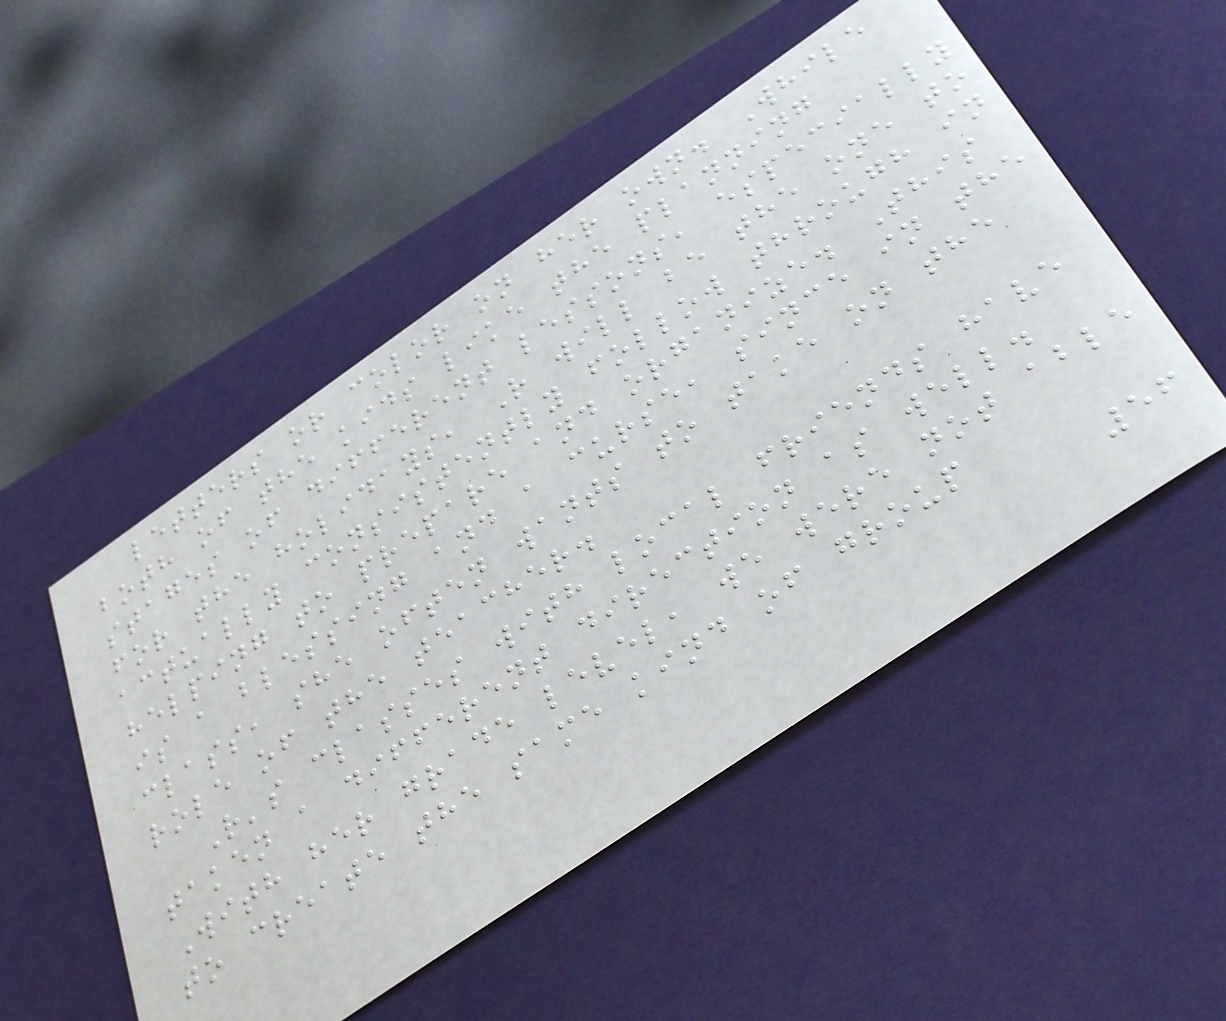letters or color on her own. While
both of the kids like the planning
stages of different lessons, especially
for the holidays, R will be the one to
actually consistently follow through in
helping to prepare and organize. This
is a blessing and a curse, since in the
class, she often wants to take on the
role of the teacher.
R's classes with local friends have
taken a different direction as well.
With her grade level, we were not able
to create the same kind of group
56
